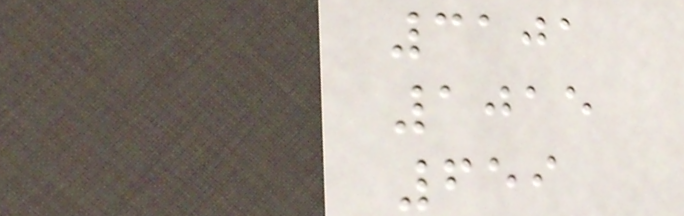3101
1015
659
